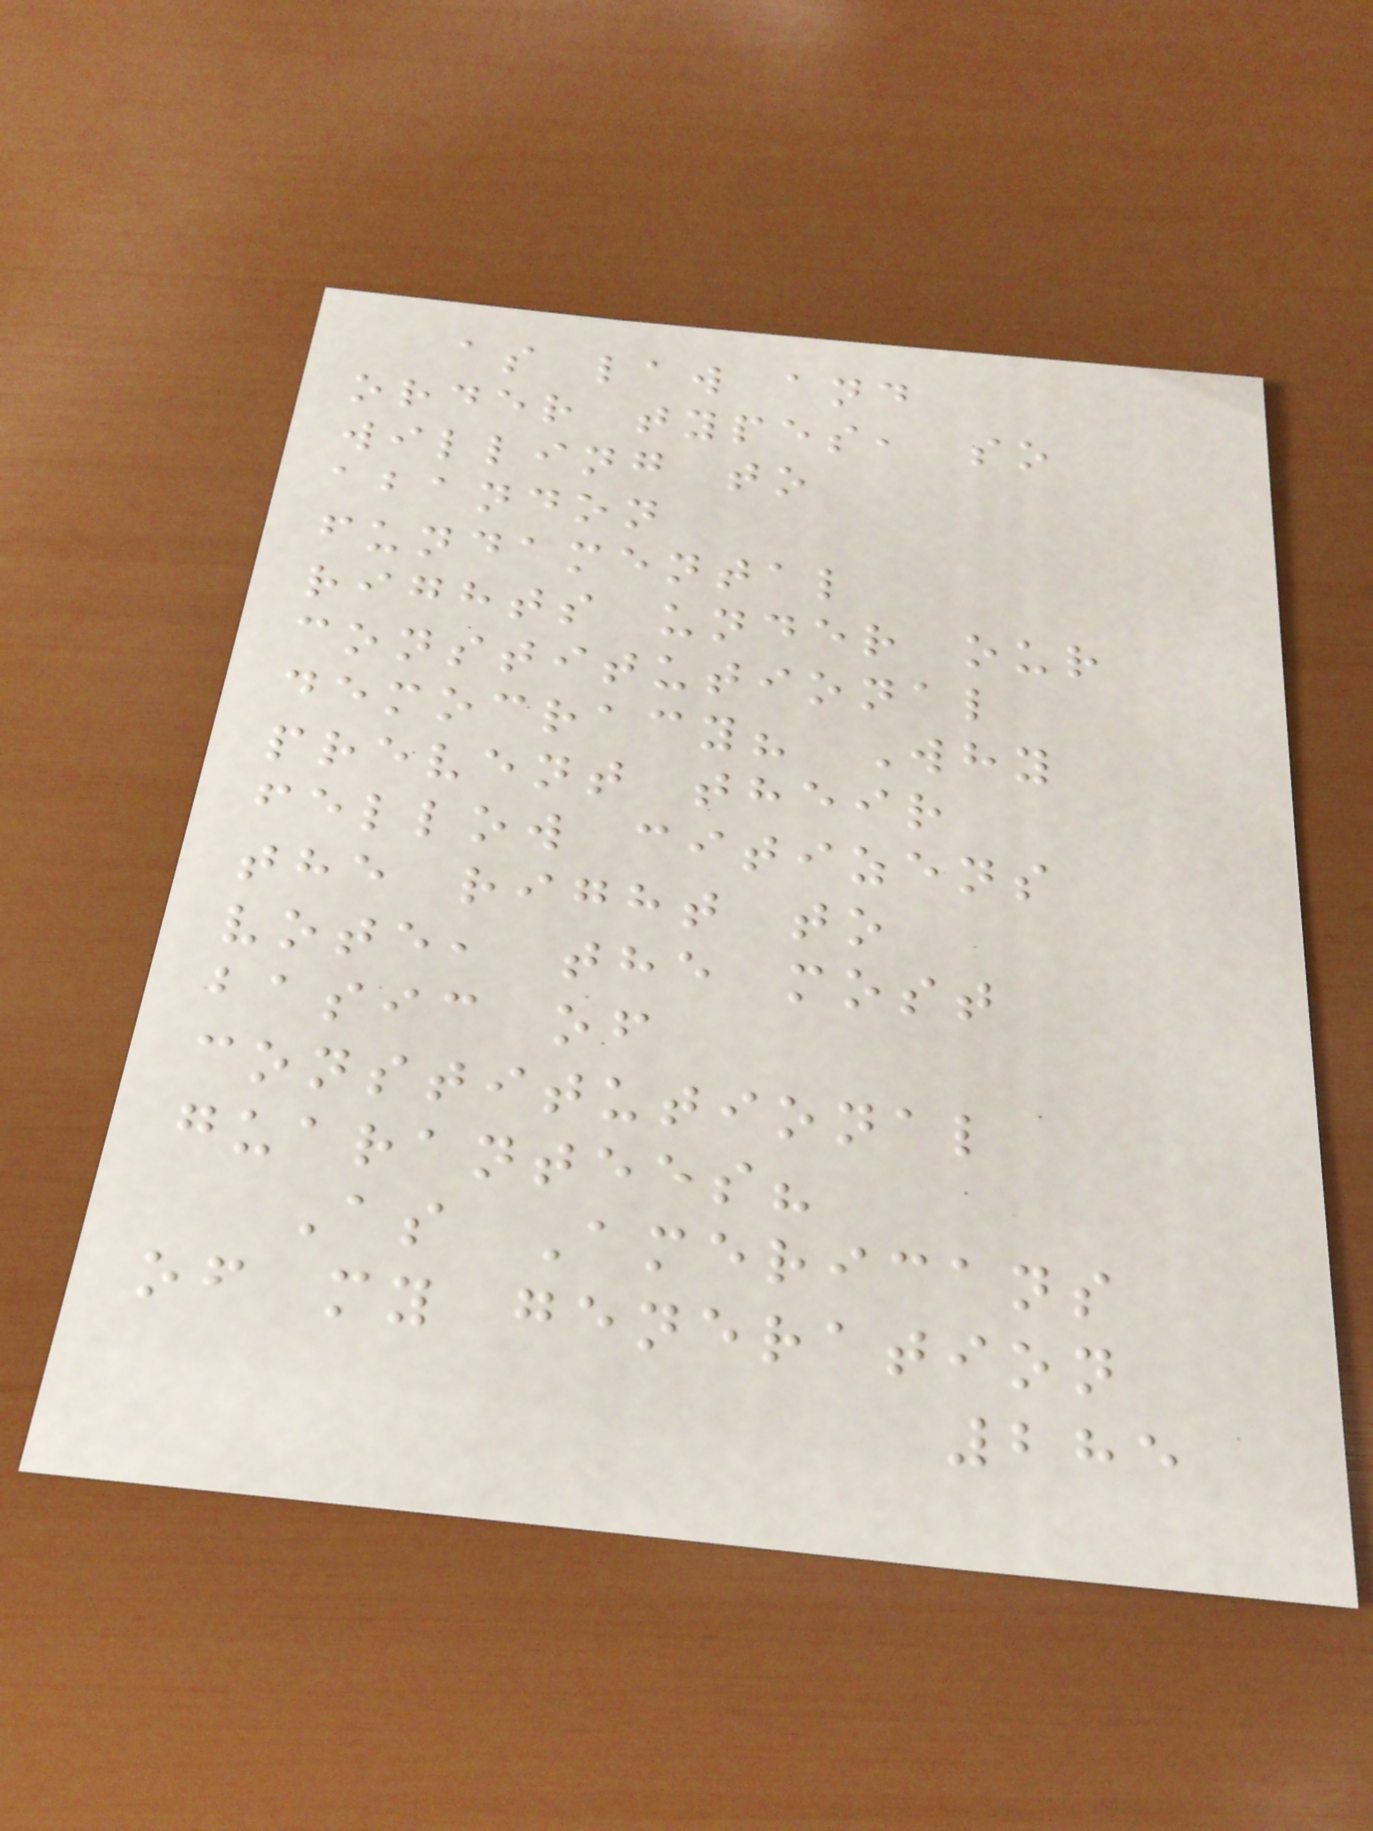as law and
order types, so
willing to
abandon
fundamental
rights under our
constitutional
democracy? Why
prevent their
fellow citizens
the right to
vote, the most
basic of
constitutional
guarantees?
As Americans
of my generation
285
